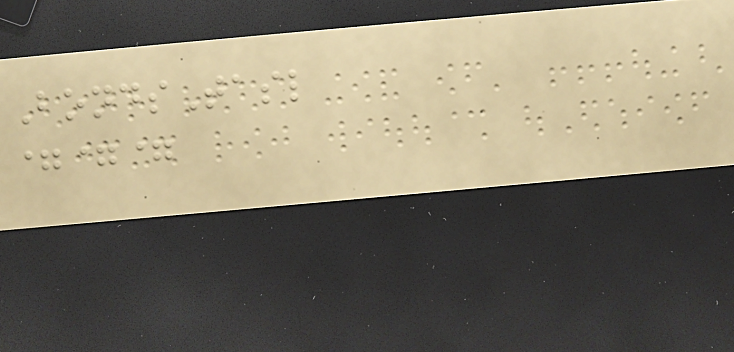BondsTasl
===
